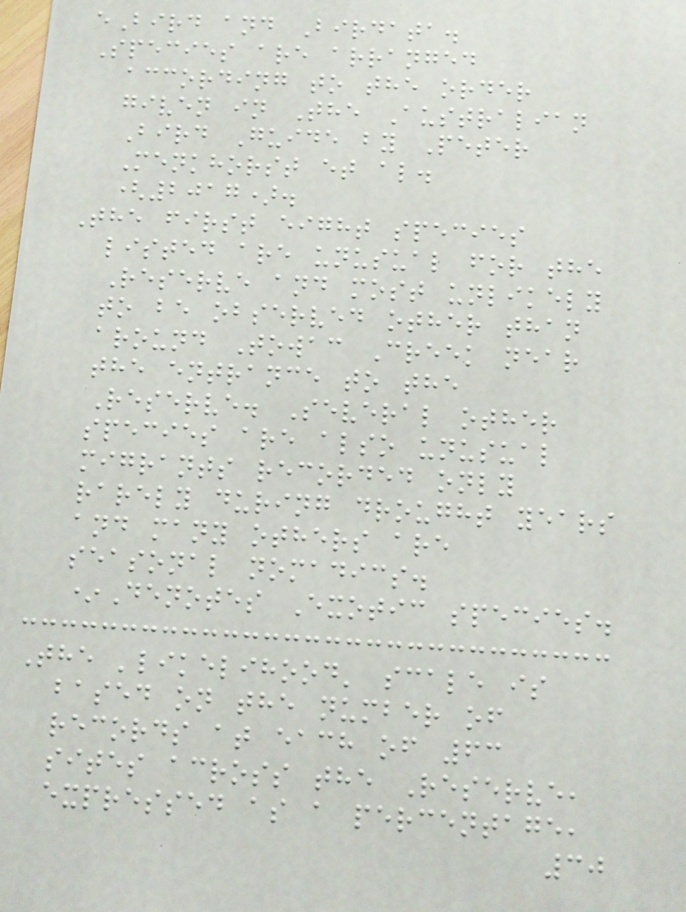eBird and Birdata.
Species are arranged
according to the order
given in The Australian
Bird Guide by Peter
Menkhorst et al.
(2017).
The first eight species
listed are unusual for the
Reserve and most unlikely
to be observed other than
around Towac Creek near
the entrance to the
Reserve. Several other
species are also unusual
migrants recorded only
rarely during drought years
and many others are
seasonal nomadics.
*Denotes Exotic species.
The 'likelihood' scale is
based on the number of
records at each of 63
sites across the Reserve,
expressed as a percentage,
30
